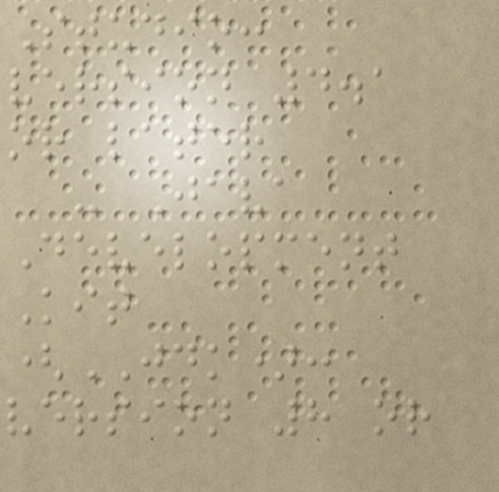Studio:
version 4.1
or later
- Java
Development
Kit
(JDK):
version 8 or
